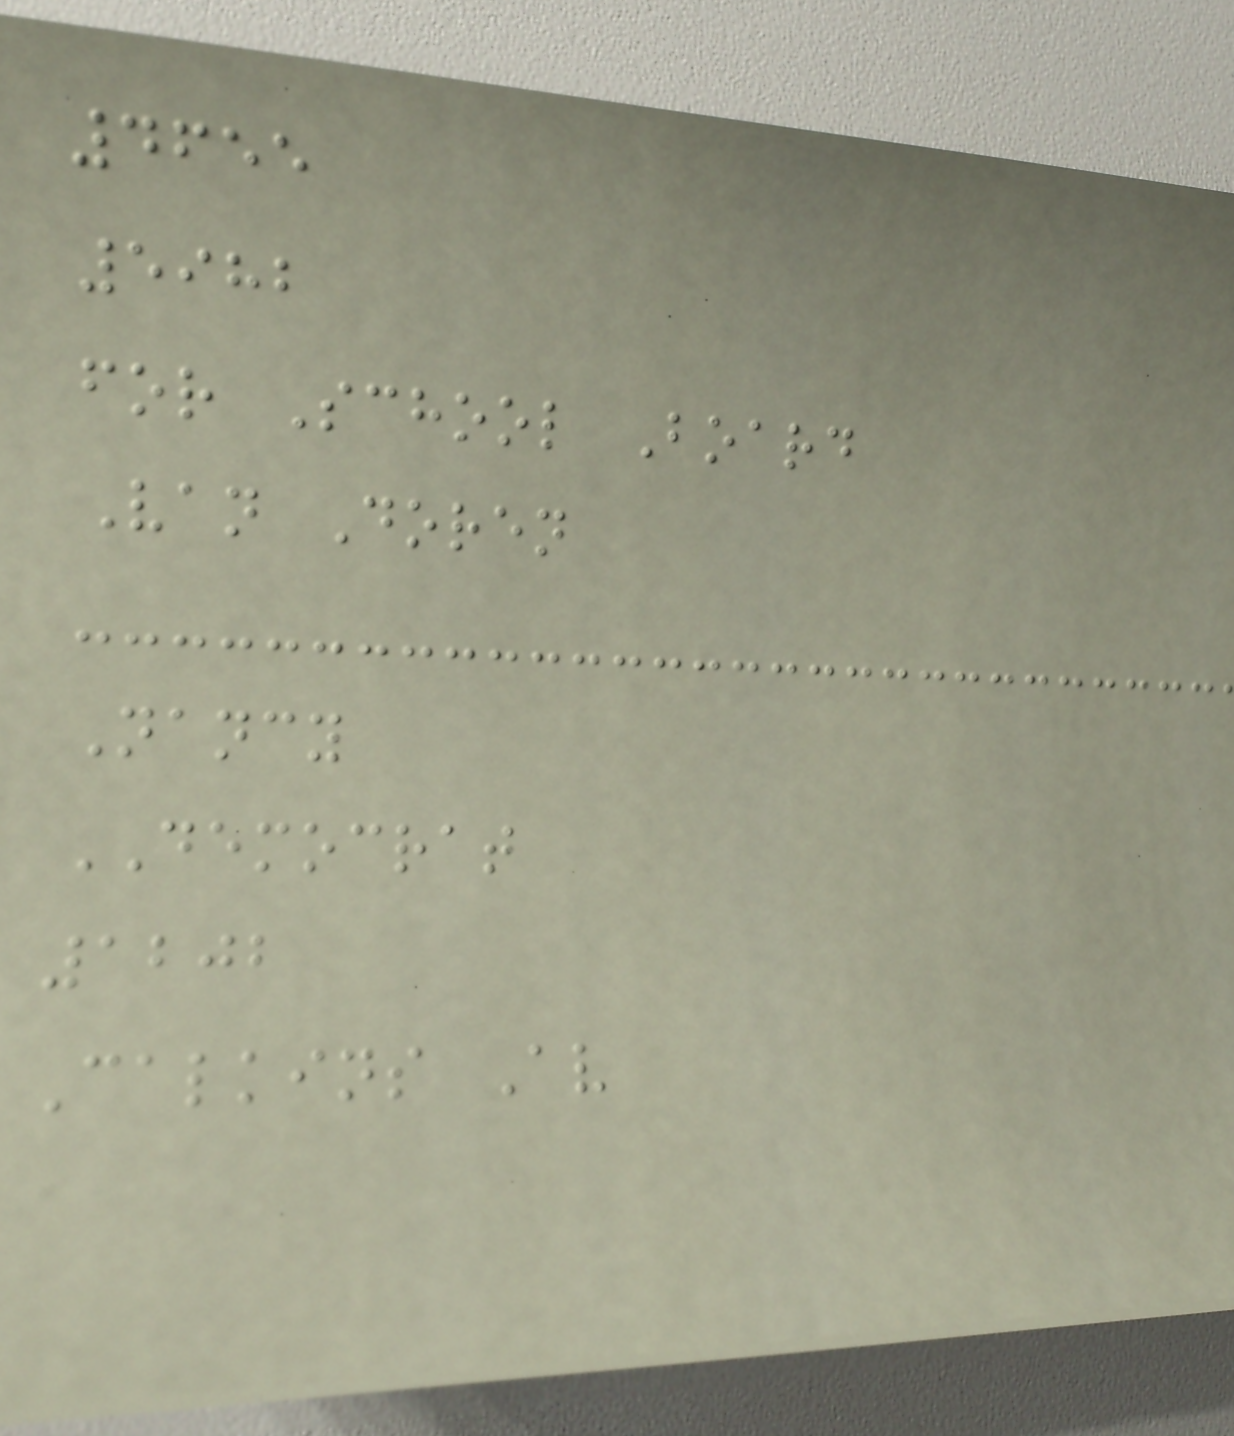4655
5982
for School Board
Van Doren
Nancy
DEMOCRAT
1202
Calkins Av
